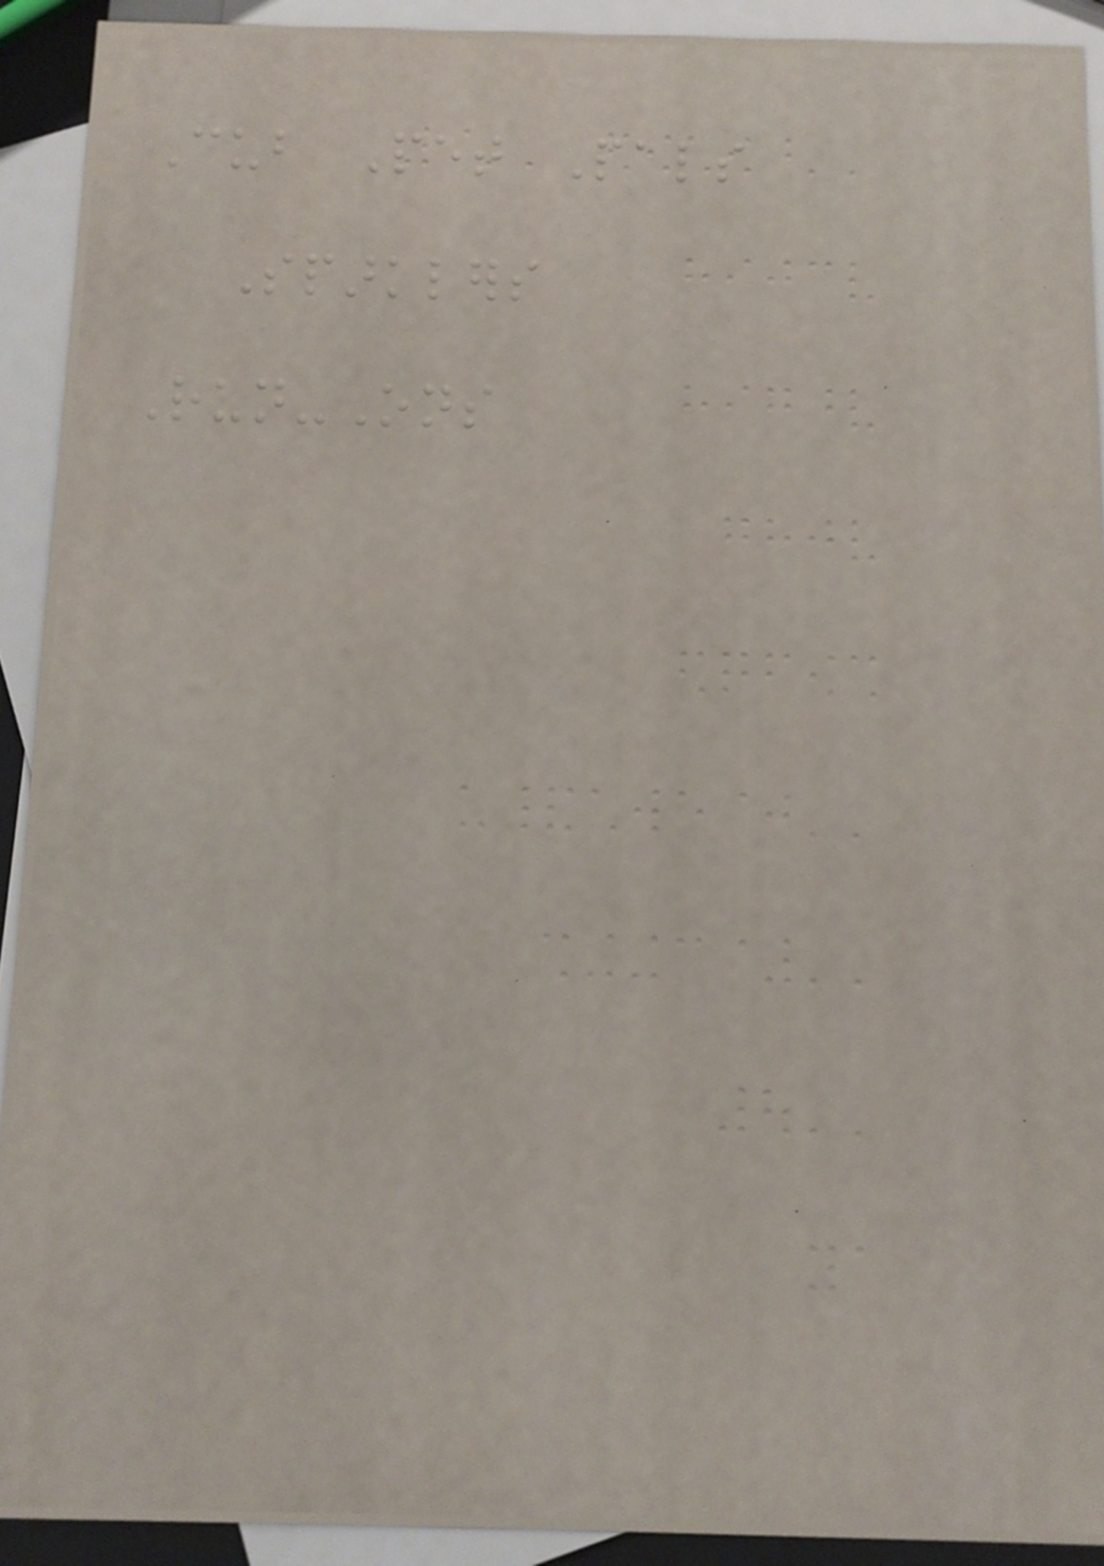Cub Pet Pals
Sparklers
Run-Ons
